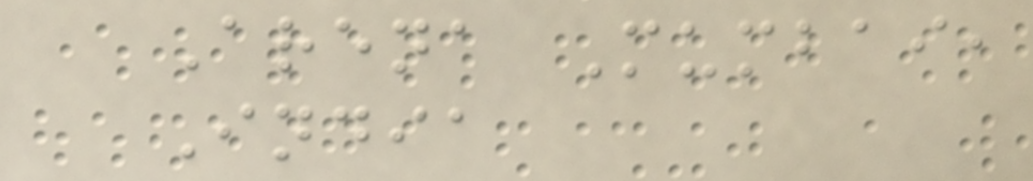Arena Mumbai,
India
